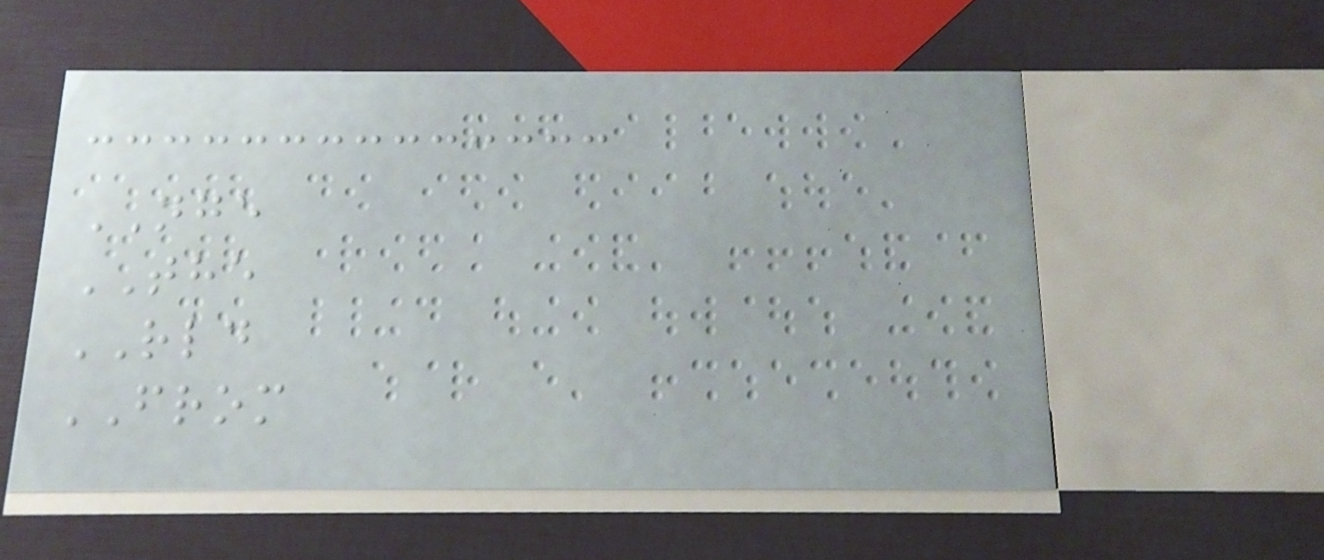NGE
THE
RLD
FROM
